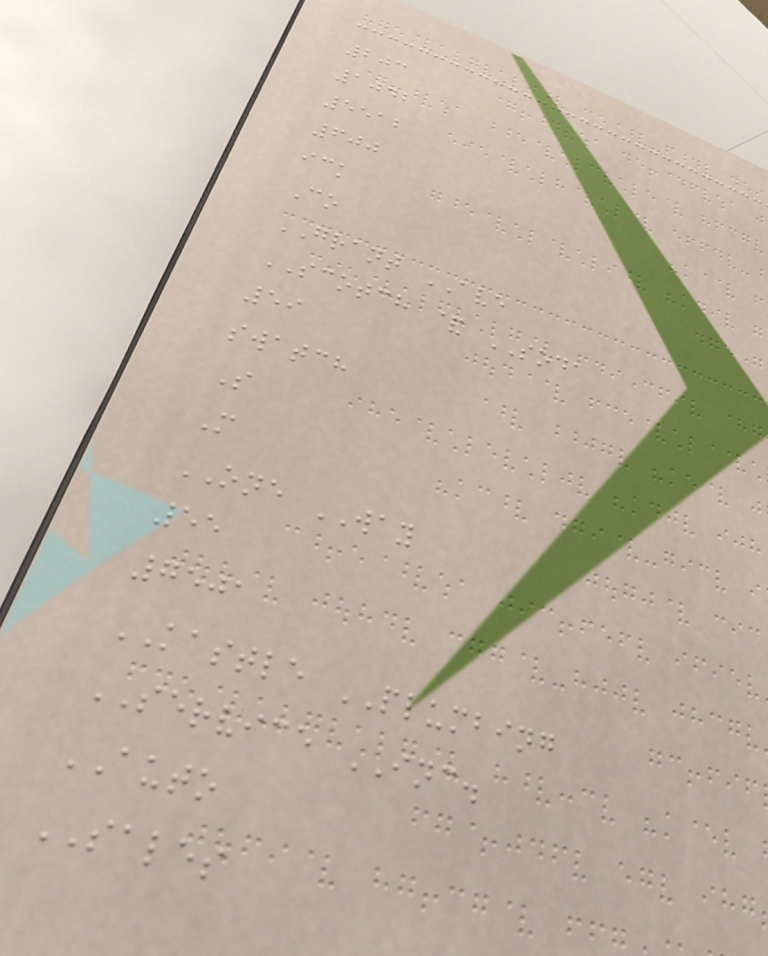203
1042
5512
600
ick
Co
GRANT AVE
SCOTCH & SODA
59
swatch
S
M
ONE WAY
55
7501
KASTLE PLUMBING
SERVICE INC.
AUTO
SALES
